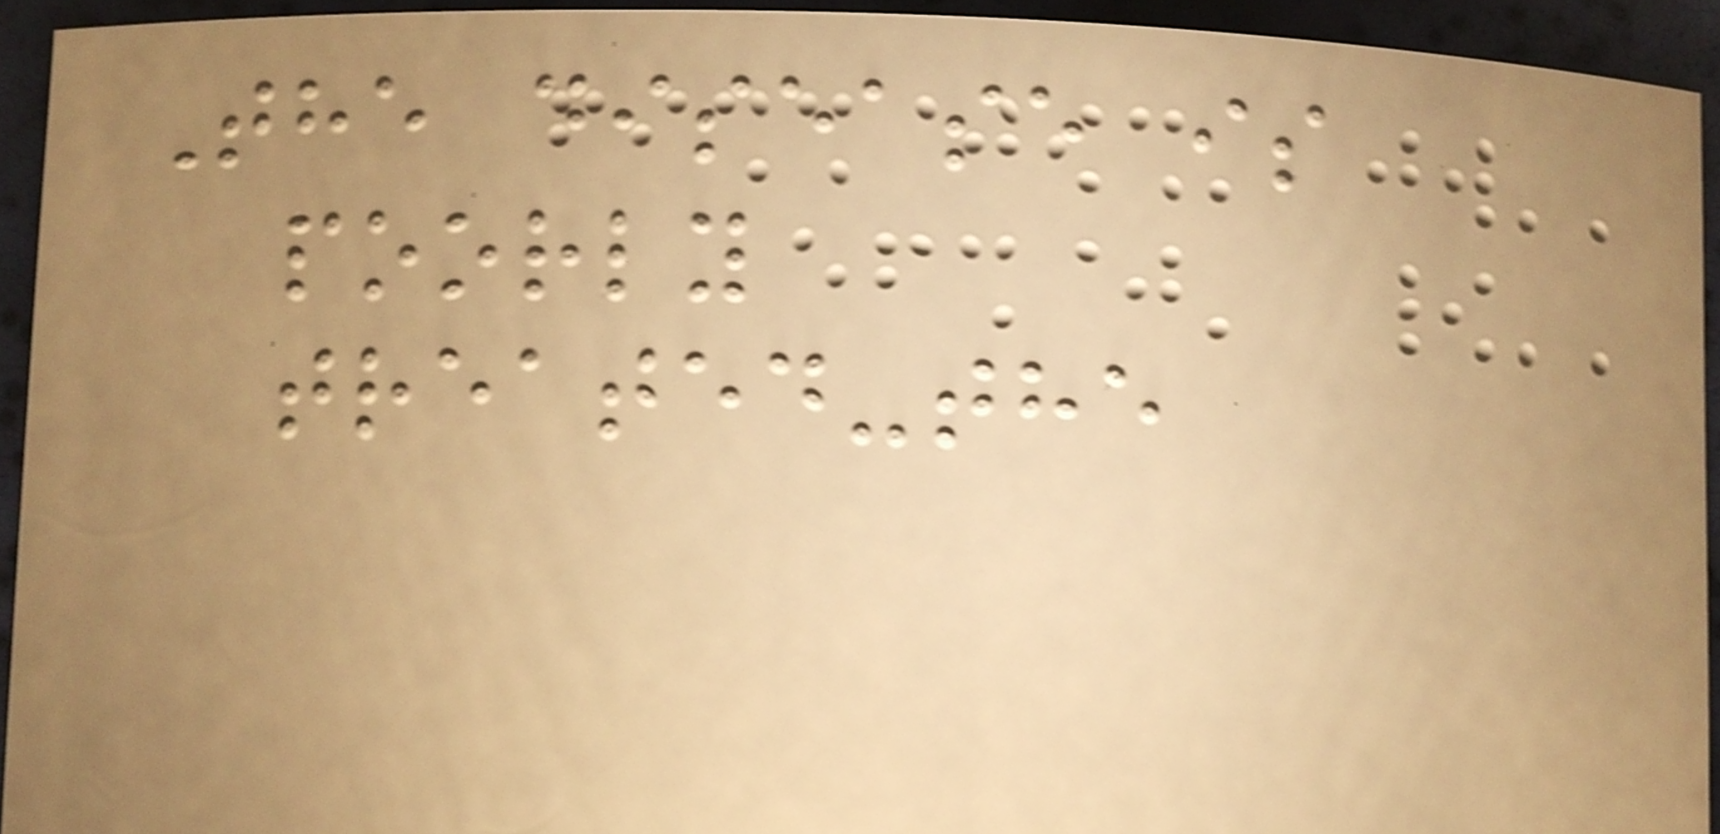The disease is
poorly
treated-the
